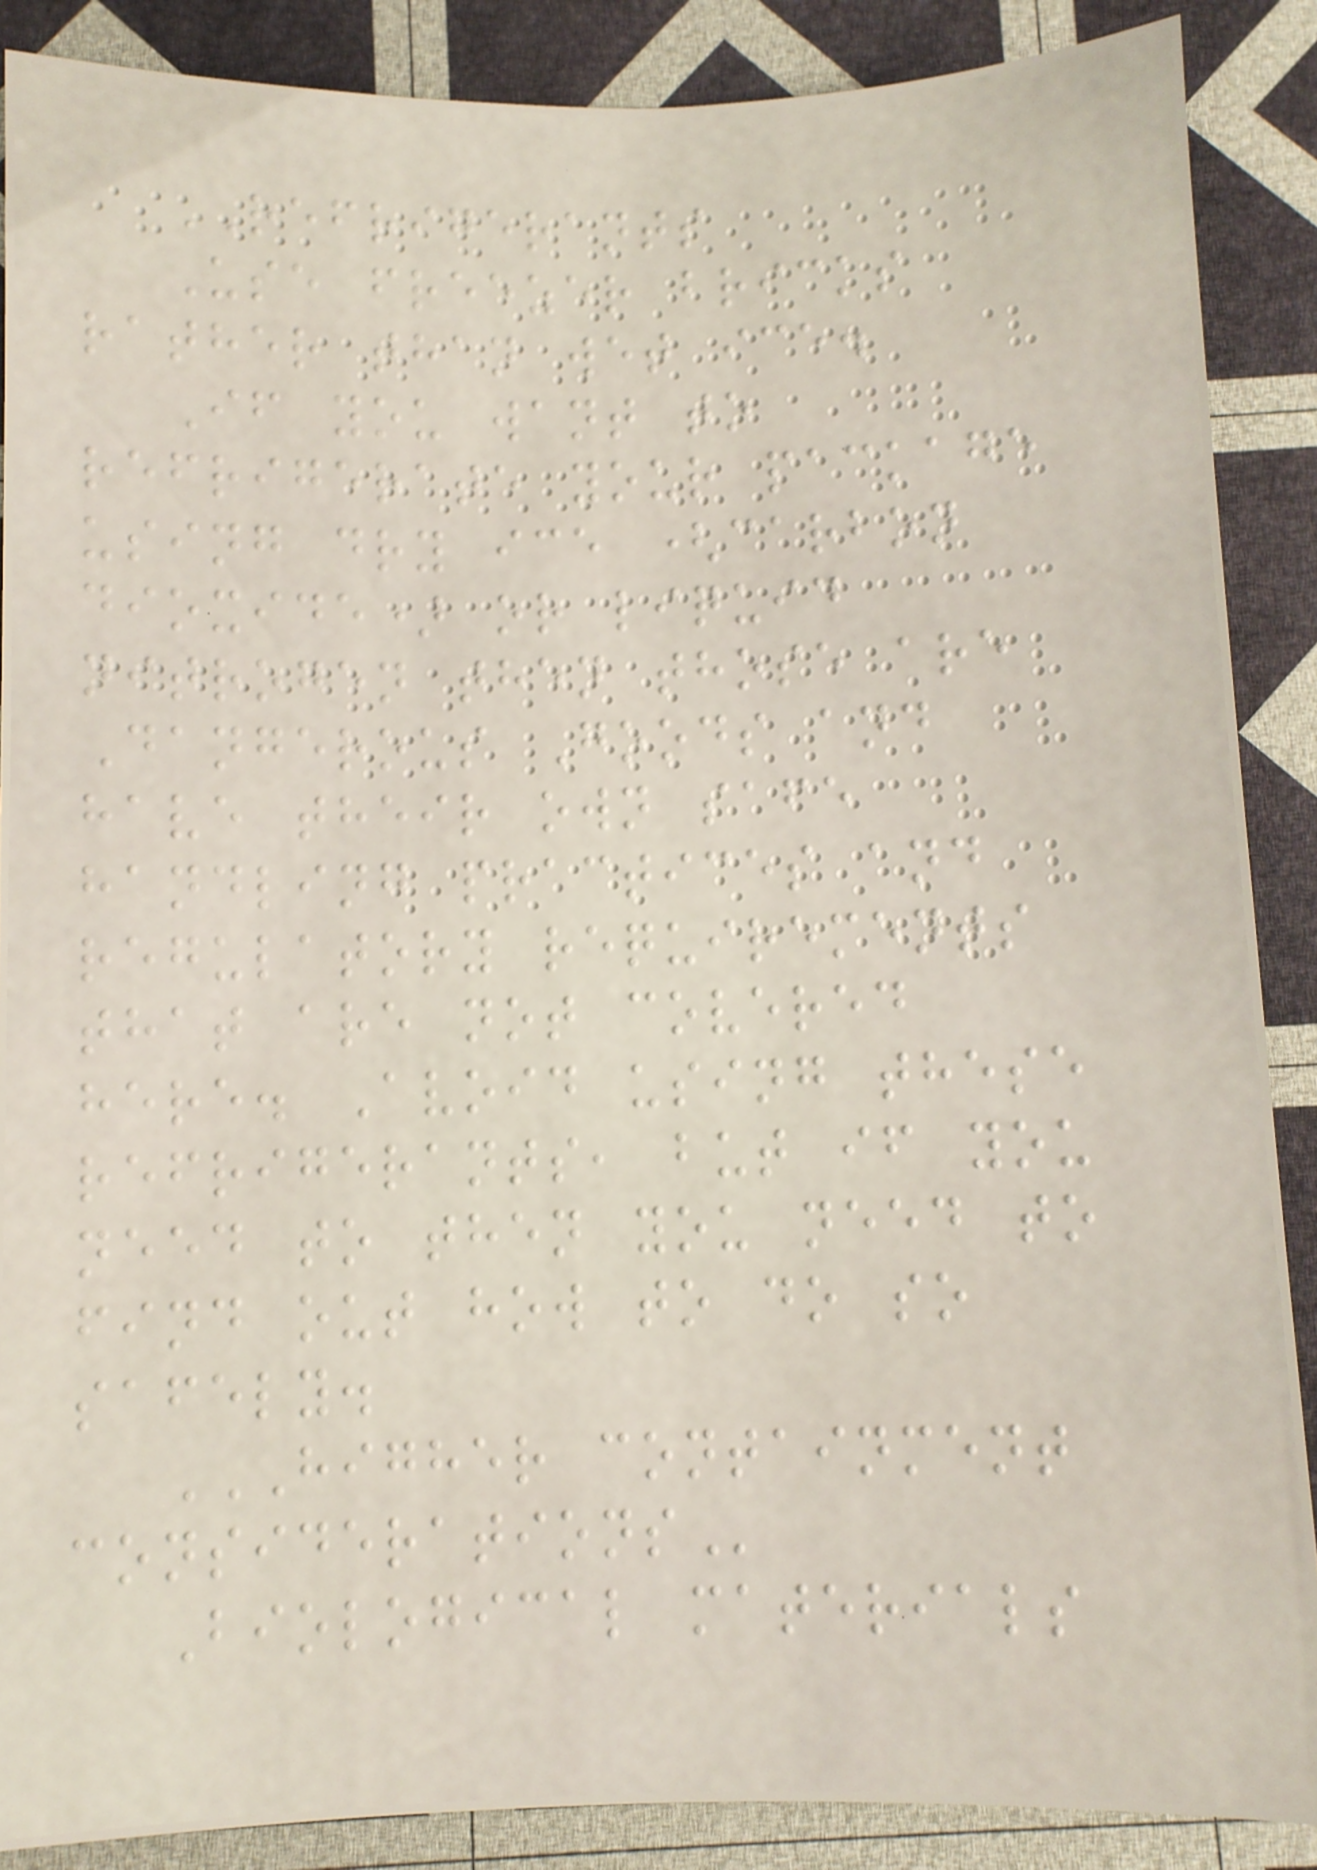REFRIGERANTS
Use freezer bricks
rather than wet ice.
If you want to
refrigerate your package
using dry ice (carbon
dioxide) or liquid
nitrogen then those are
Dangerous Goods and
have their own safe
handling practices and
regulatory requirements
that are not covered
here. Avoid using these
refrigerants, but if you
need to then you need to
find out how to do so
safely.
HIGHER CONTAINMENT
CONSIDERATIONS
Biological materials
